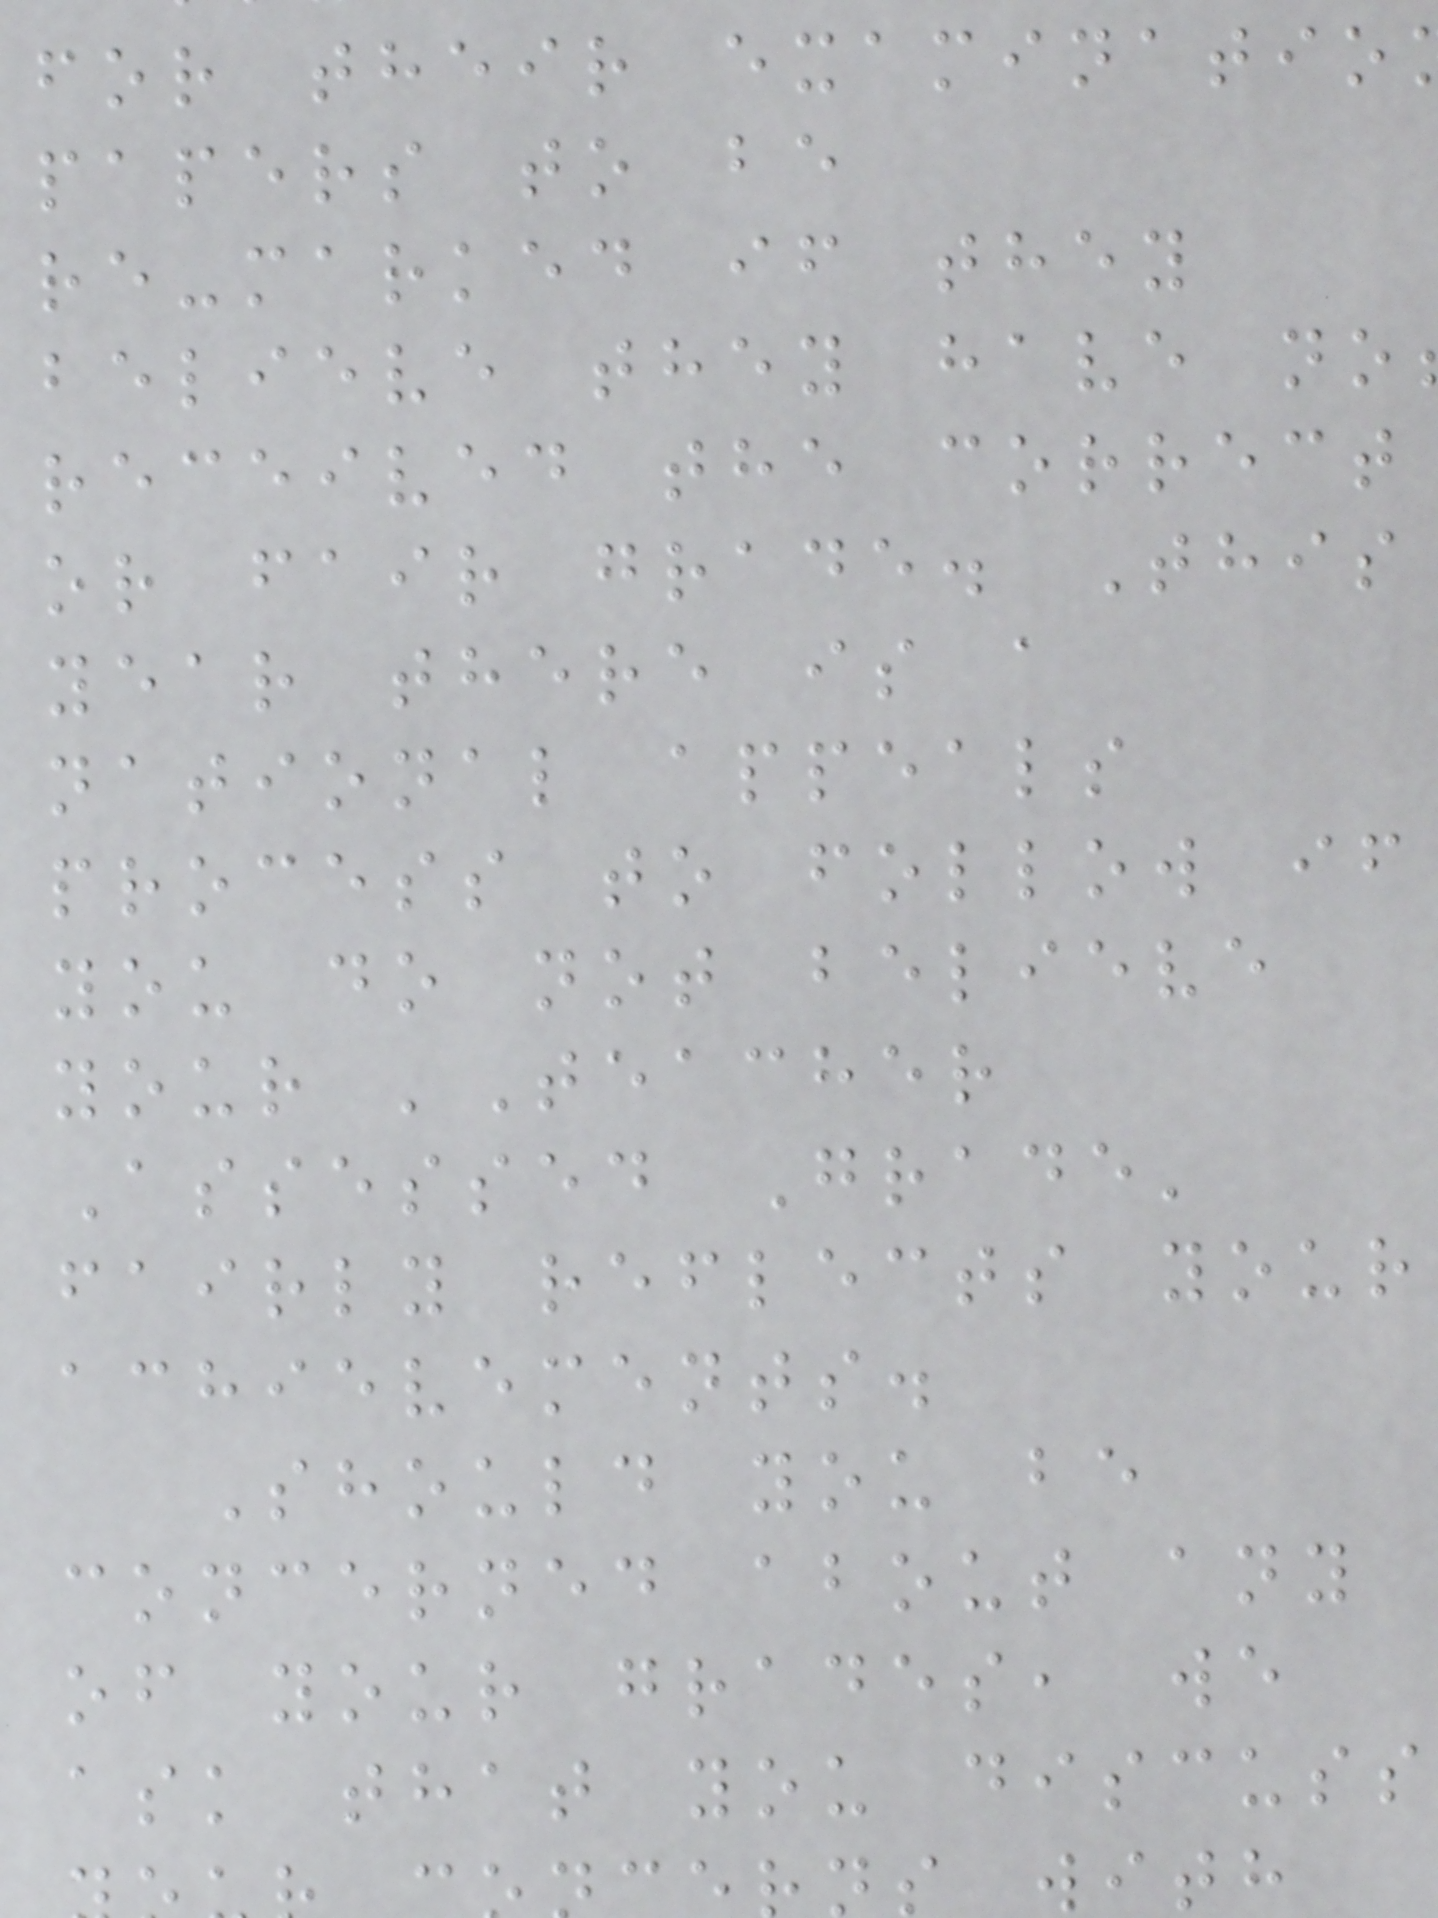for their examinatio
papers to be
re-marked if they
believe they have no
received the correct
or fair grade. This
year there is a
national appeals
process to follow if
you do not believe
your 'Teacher
Assessed Grade'
fairly reflects your
achievements.
Should you be
concerned about any
of your grades, we
ask that you discuss
